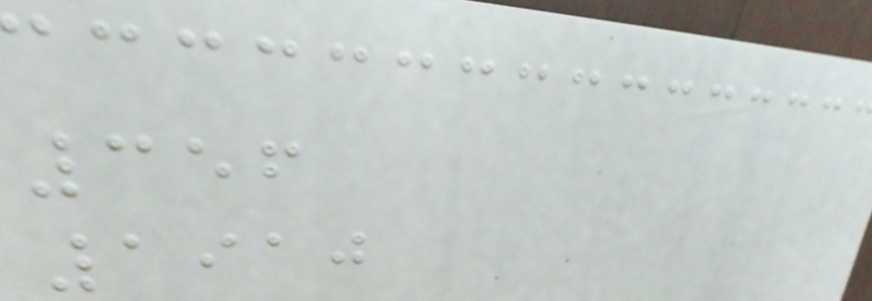356
1910
